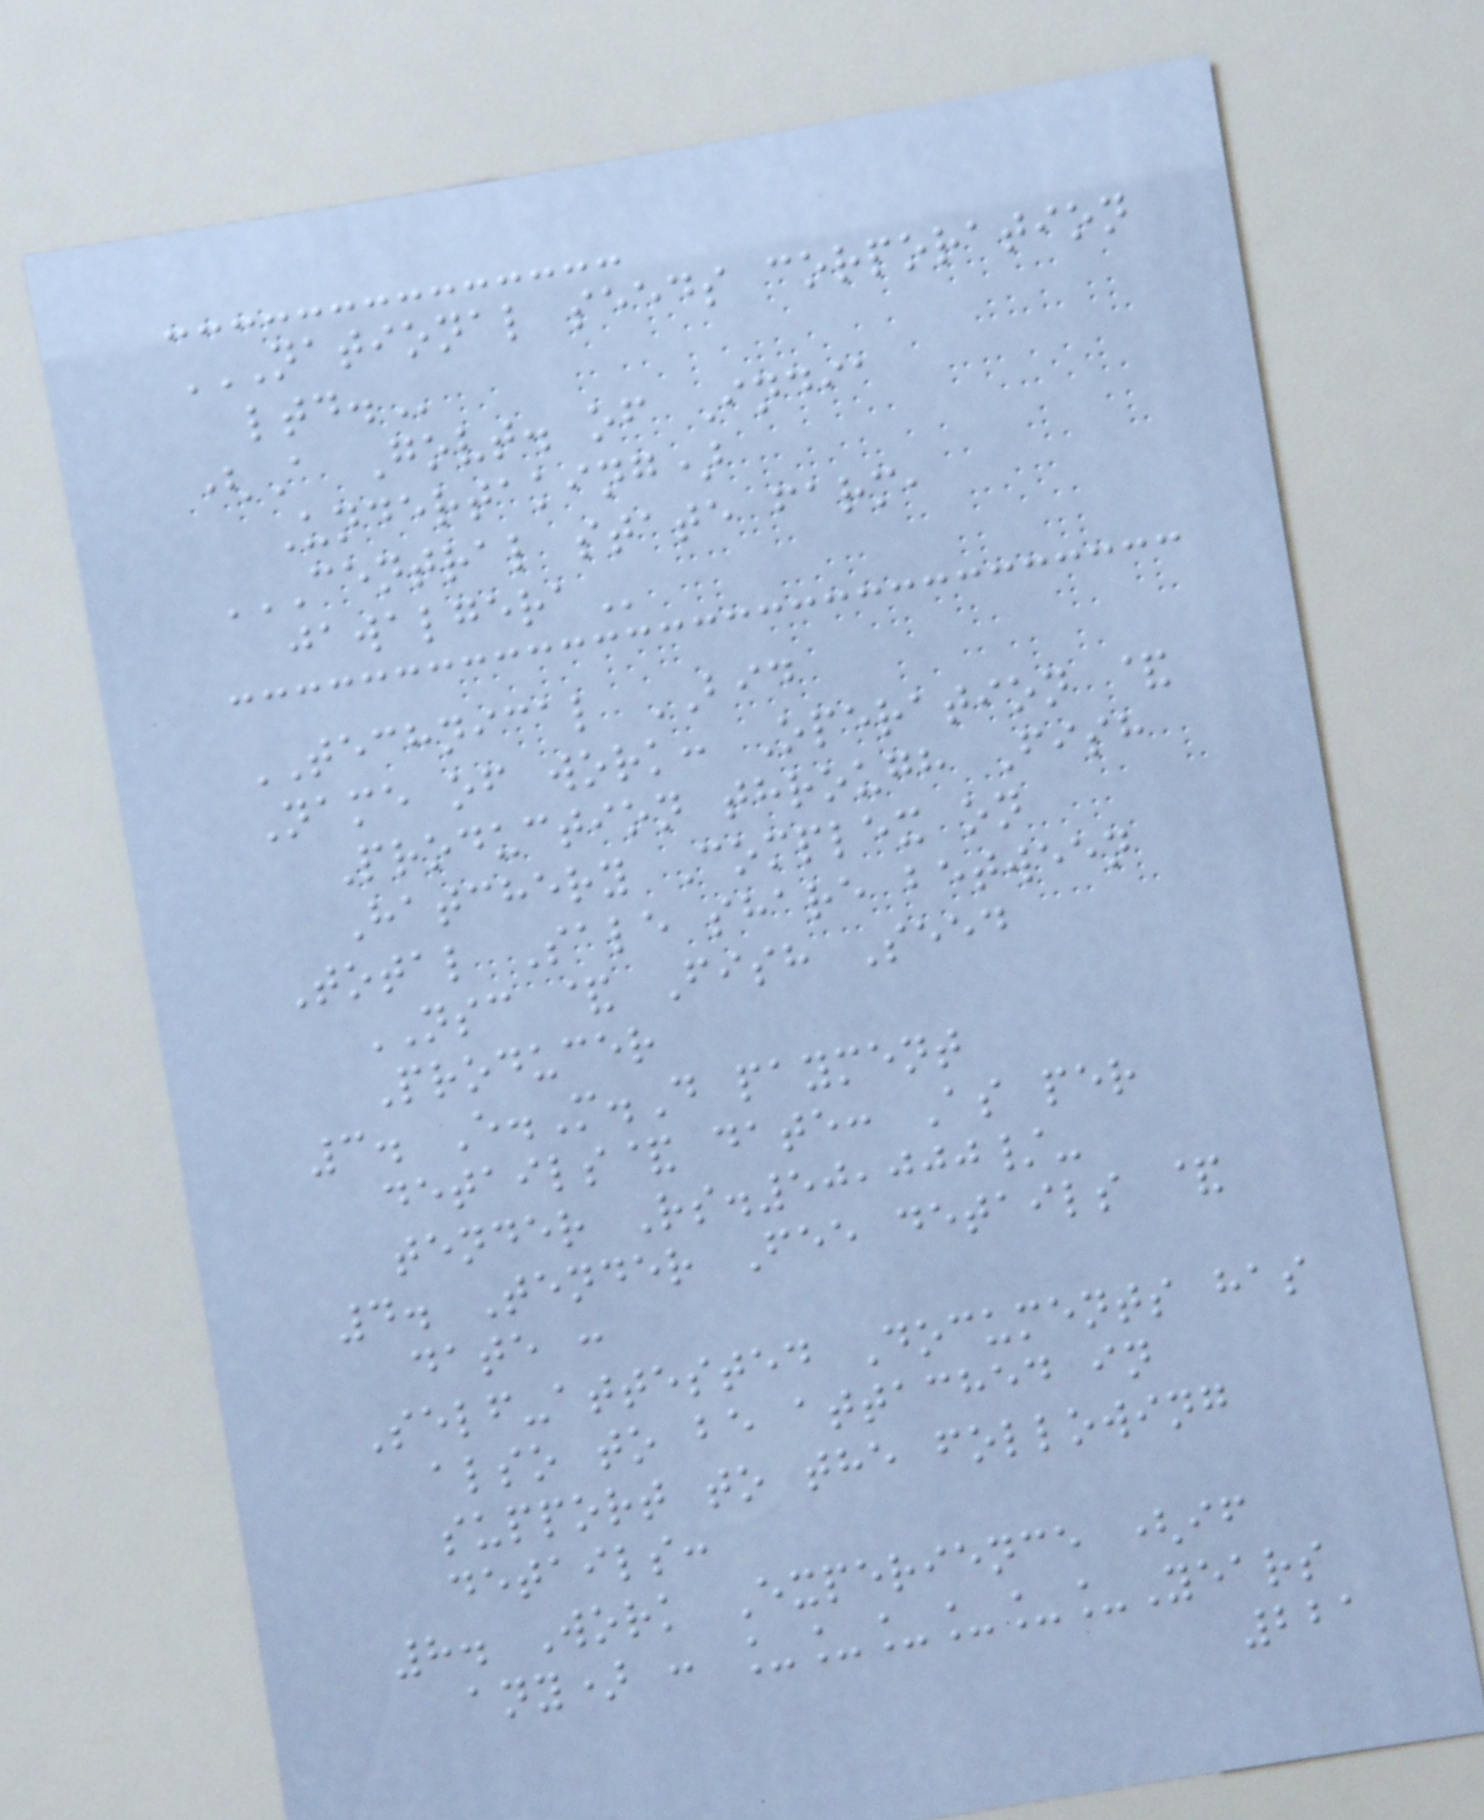NATIONAL SEEDS CORPORATION
LTD.
(A Govt. of India
Undertaking)
CENTRAL STATE FARM,
JAWALGERA
TECHNICAL BID
Name of work: Operation &
Production through Fish
Hatchery Complex on
Total Sale share between
NSC & Fish Seed
Producer
3. E.M.D payment
details& date: As per
tender Rs.50,000/-
4. Tender Fee details &
date :
Self-attested Documents has
also to be attached in
support to the following
details:
8. Work Experience (if
any) : ______Years
221
